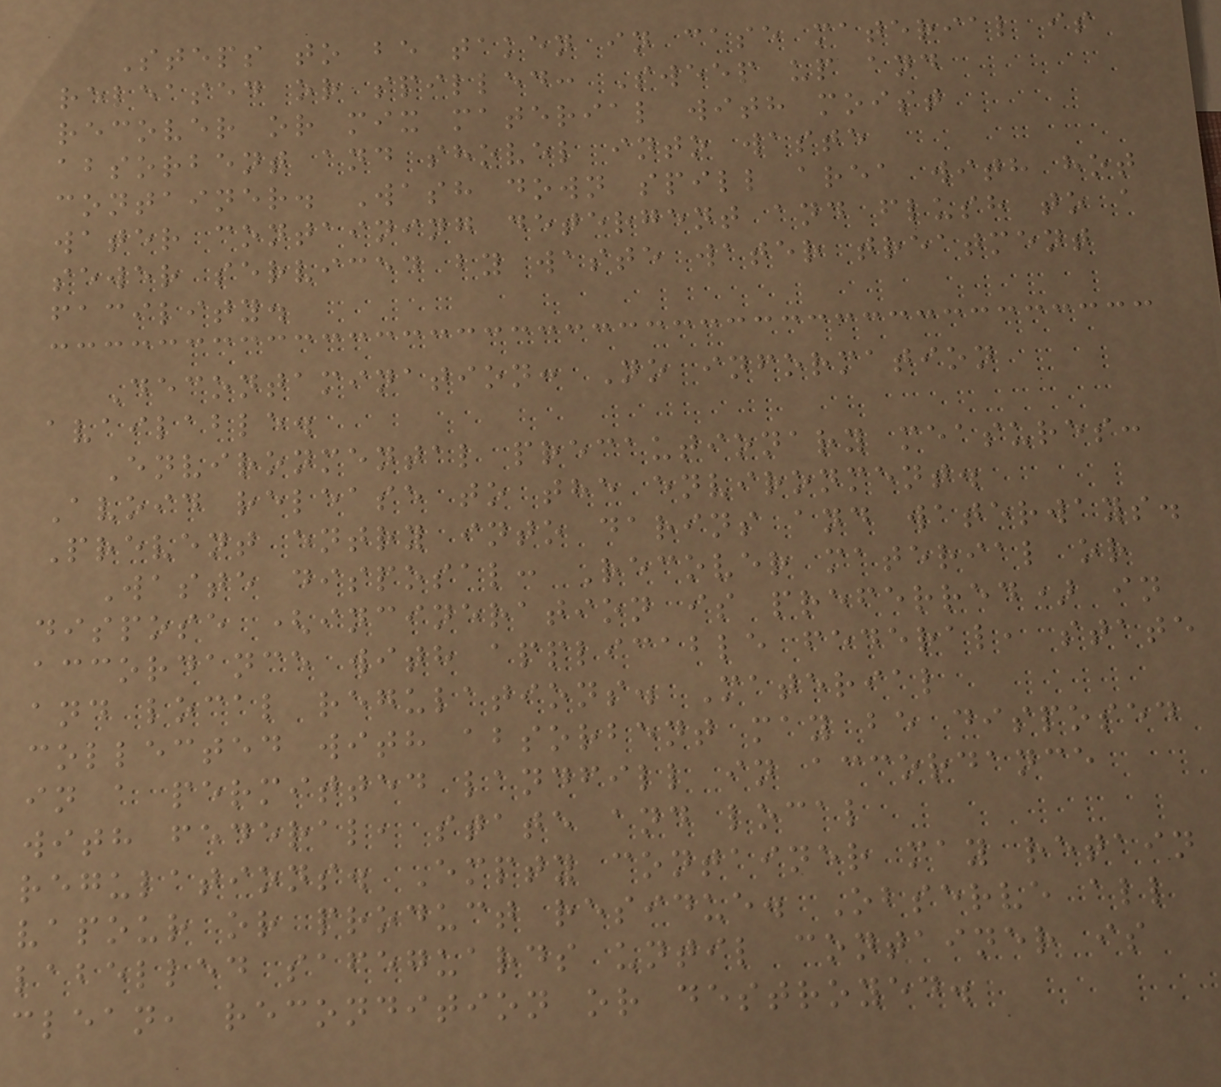Steps to be taken in case material is
released or spilled: Sweep up and
recover or mix material with moist
absorbent and shovel into waste
container. Wash down spill area with hot
water containing detergent and flush to a
sewer serviced by waste water treatment
facility.
Decontamination: No information
available.
Environmental precautionary measures:
Avoid release to the environment.
Prevent entry into darins and waterways.
Waste disposal: Recover material or
dispose (incineration is preferred) in
accordance with applicable federal, state
and local regulations. Material
collected with absorbent may be disposed
in a permitted landfill in accordance
with federal, state and local
regulations. Empty container may retain
vapour or product residue. Observe all
labelled safeguards until container is
clean, recondition or destroyed.
